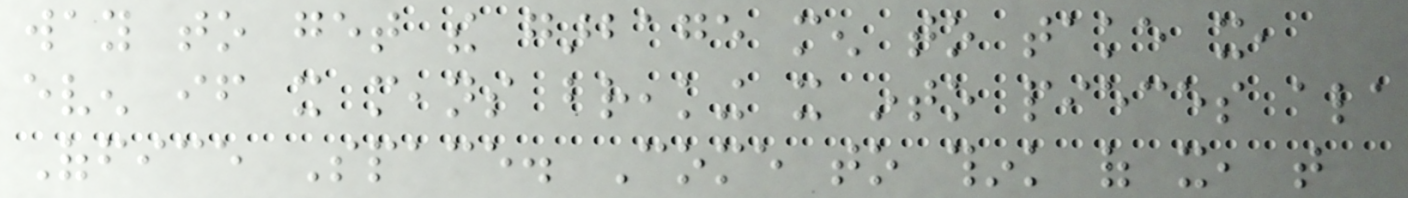way to get the garbage men to take it,
even if it means breaking it into pieces ala
Office Space. Come to think of it, that
